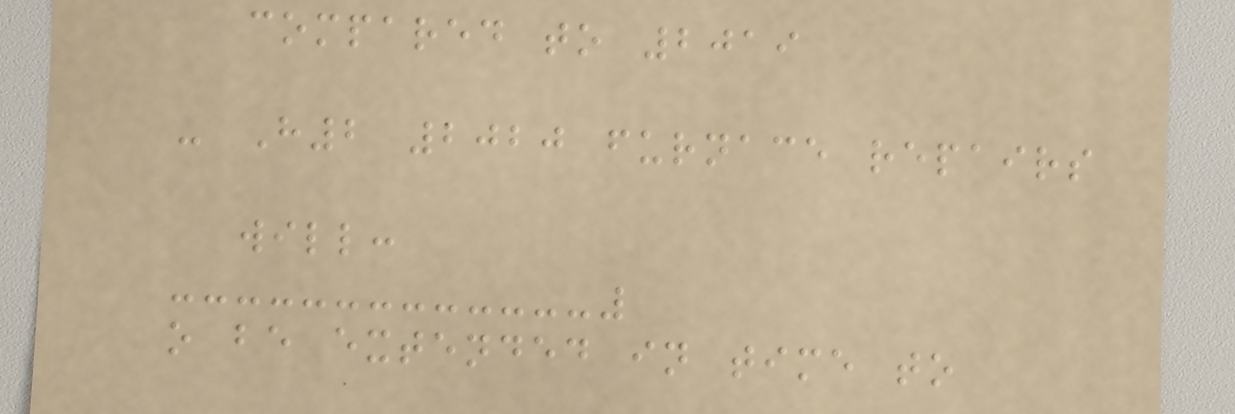compared to 2019
- H2 2020 furnace repairs
will:
o be extended in time to
